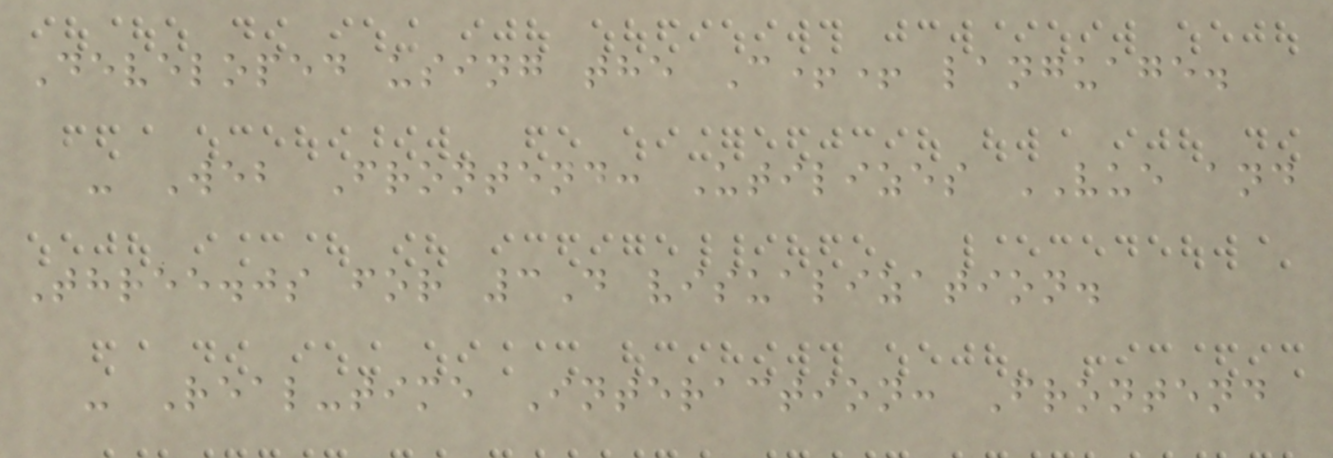Developed using the C++ language.
- Web Frontend: Utilizes VUE and
Three.js for 3D visualization.
- Real-time Interaction: Frontend
